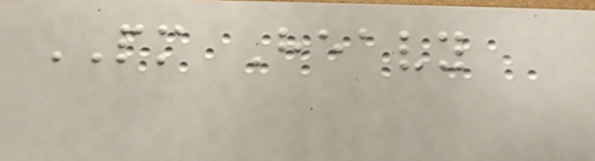PM Heavy
